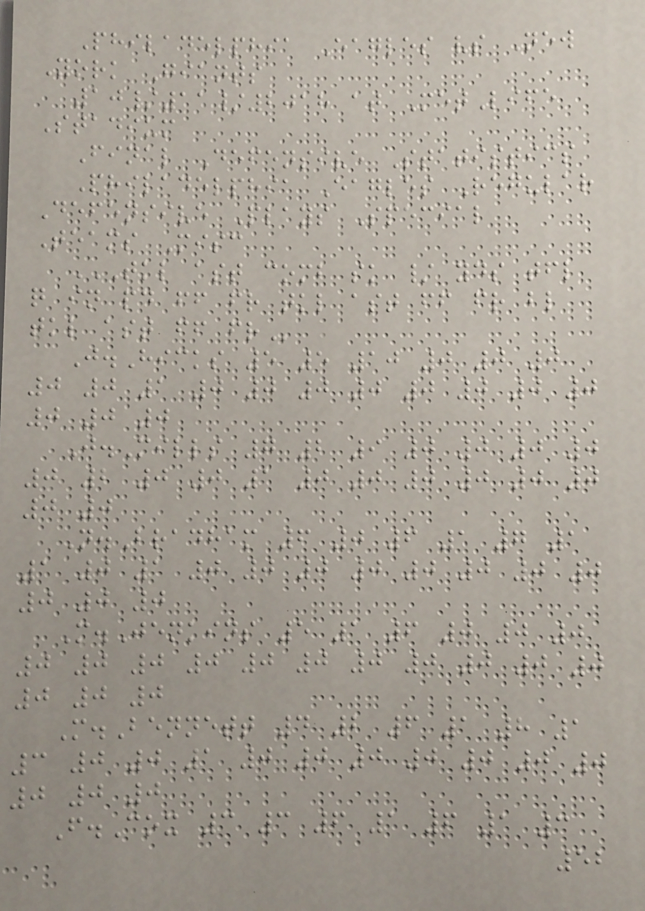Philadelphia Eagles vs New
York Giants
10/11/2018 at MetLife
Stadium
Final Defensive Statistics
Philadelphia Eagles Regular
Defensive Plays Special
Teams Misc
TKL AST COMB SK / YDS TFL
Q IN PD FF FR TKL AST FF FR BL
TKL AST FF FR
J.Hicks 5 5 10 0 0 0
0 0 1 0 0 0 0 0 0 0 0
0 0 0
J.Mills 7 2 9 0 0 0 0
0 2 0 0 1 0 0 0 0 0 0
0 0
N.Bradham 6 0 6 1 7 1
1 0 1 0 0 0 0 0 0 0 0
0 0 0
M.Jenkins 5 1 6 0 0 0
0 0 0 0 0 0 0 0 0 0 0
0 0 0
M.Bennett 4 2 6 1 8 1
3 0 0 1 0 0 0 0 0 0 0
0 0 0
F.Cox 3 3 6 1 6 1 3
52
